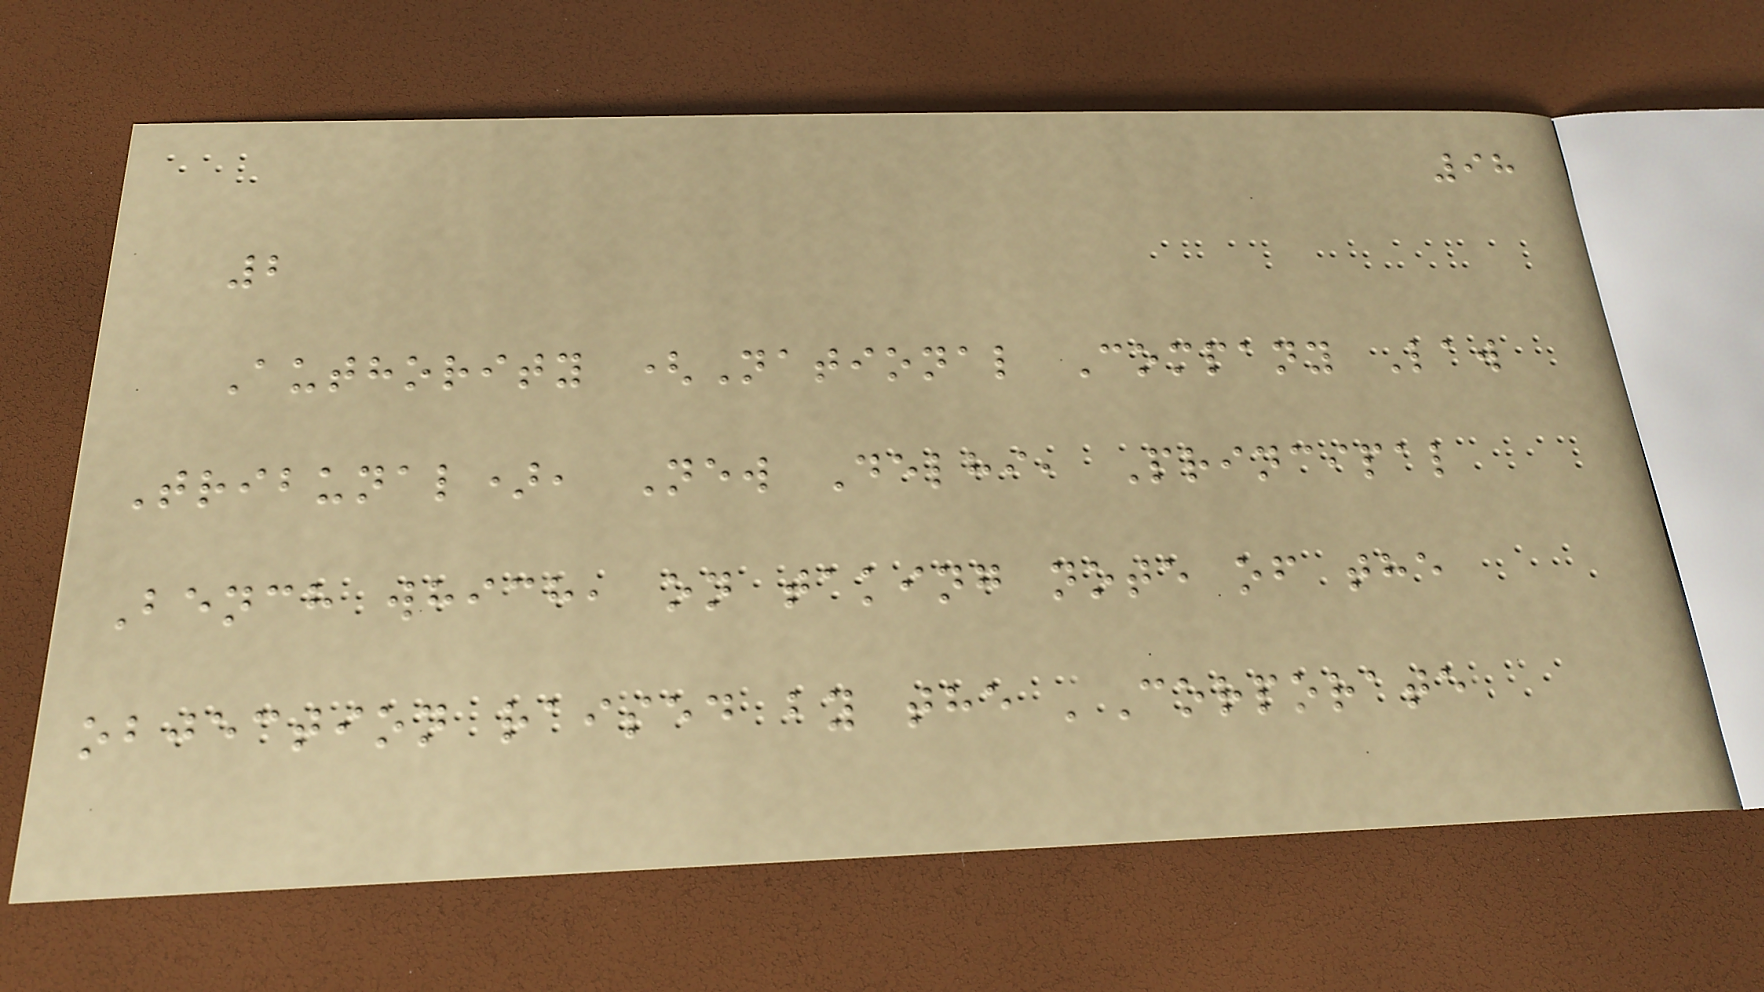98
2
Authority (National Company Law
Tribunal), New Delhi, Principal
Bench which, on taking note of the
objection raised by the 'Corporate
